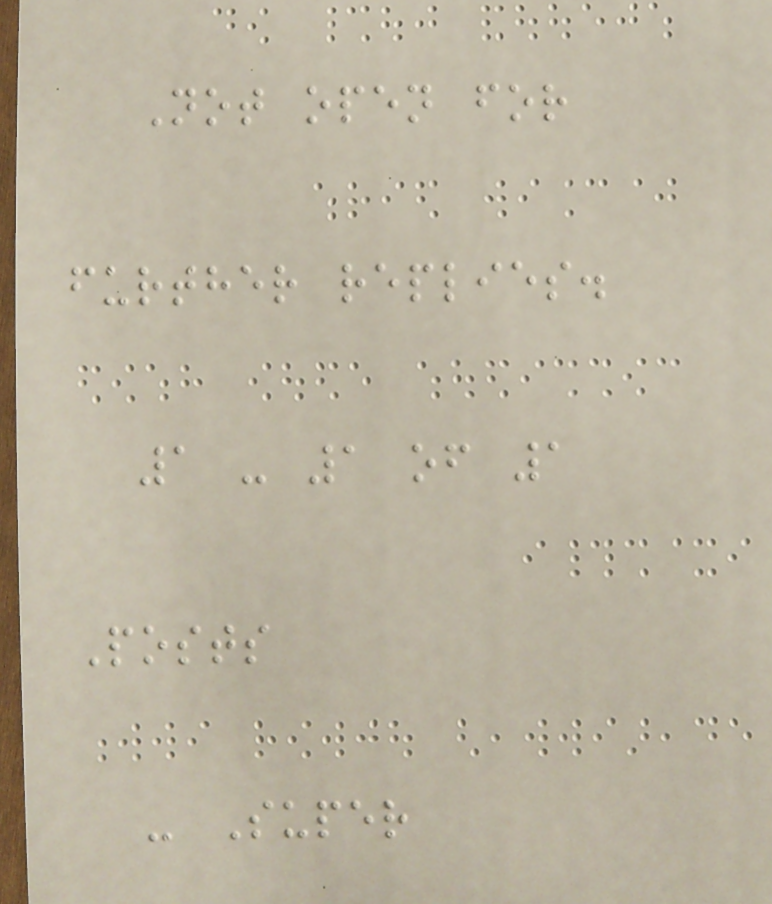Not open for
further replies.
1 - 1 of 1
Posts
- Super
